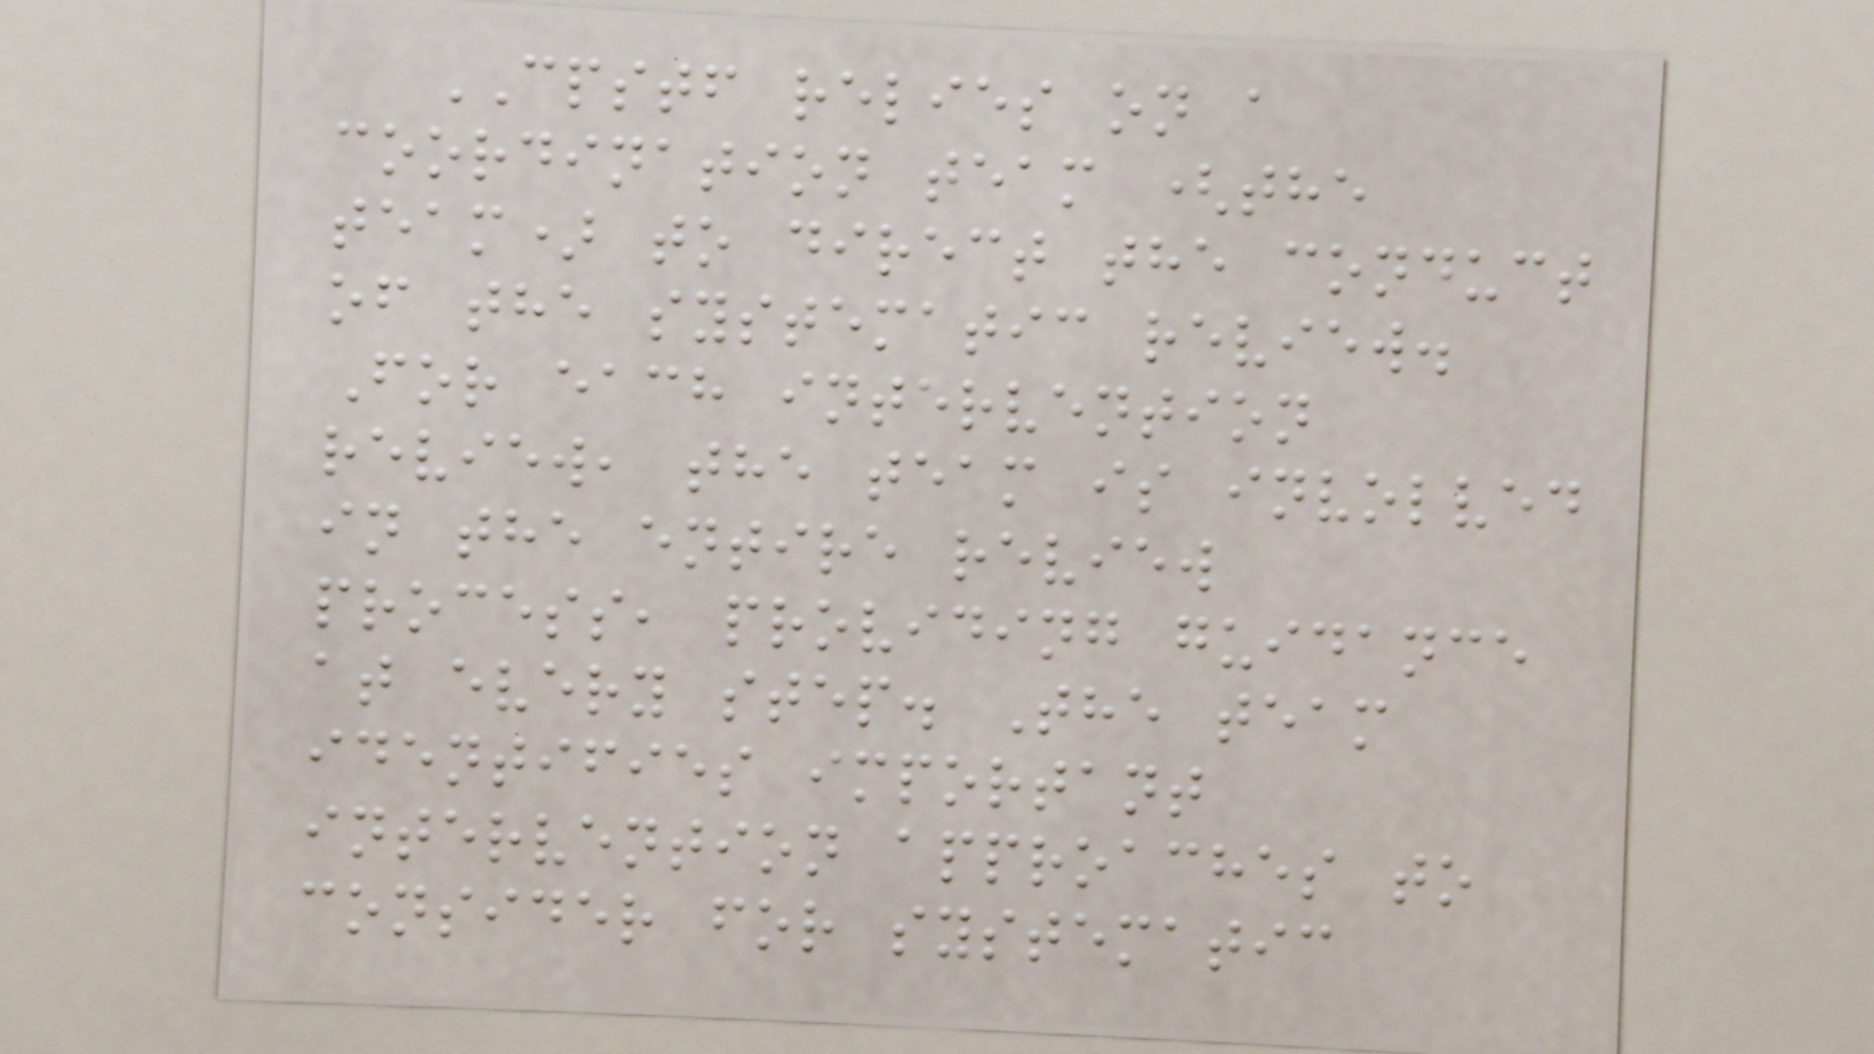CPSTF relies on a
coordination team (the
team) to direct the conduct
of the systematic review.
For each intervention
review, the team is involved
in the entire review
process, providing guidance
at every step. The team
identifies important
intervention approaches to
consider for systematic
